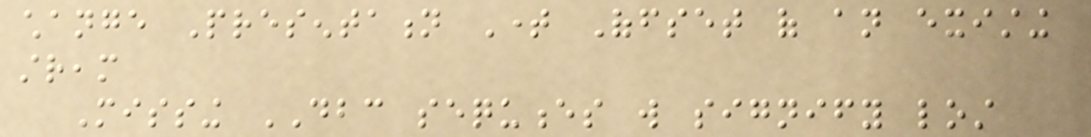change Presentation Time Offset of an existing
stream
Missing DBC sequences will signify lost
